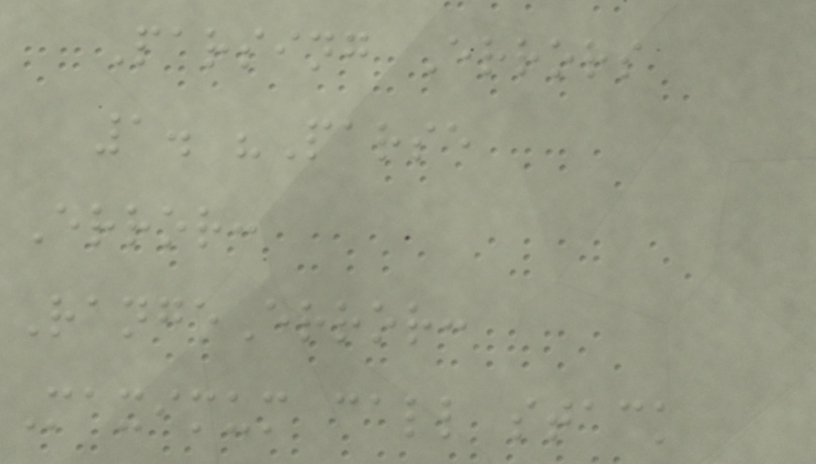Parsing Errors
1. "Parse
Error:
RangeError:
Maximum call stack
